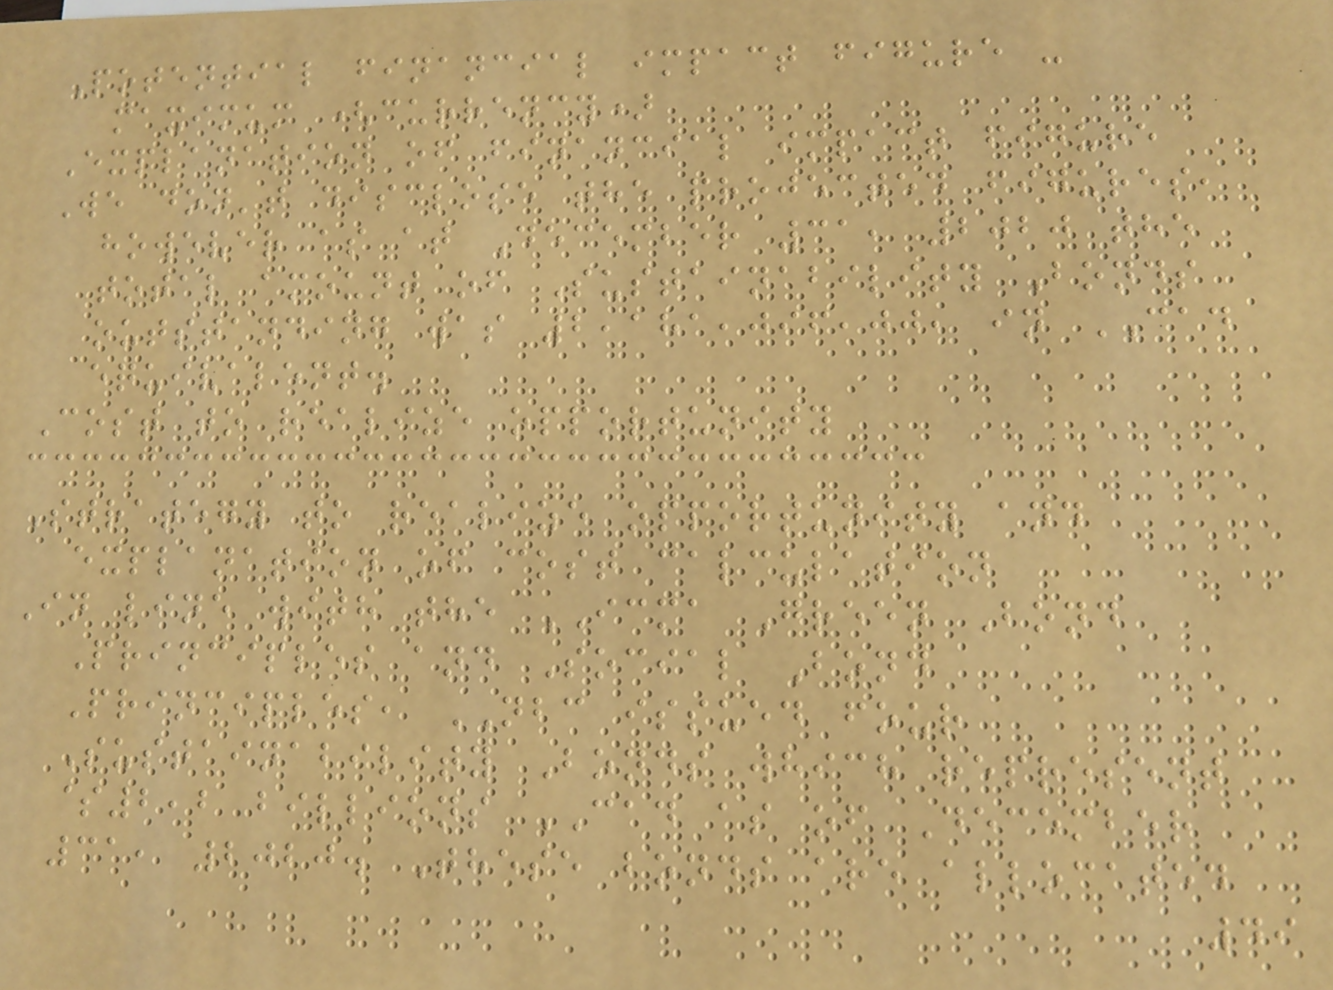Potential financial impact figure -
maximum (currency)
Explanation of financial impact figure
We don't disclose the projected figures,
however as at December 31, 2020 the
total amount of Sustainability Bonds
outstanding was 2,181,096,00, in CAD
equivalent.
Cost to realize opportunity
Strategy to realize opportunity and
explanation of cost calculation
In line with the ICMA Green Bond
Principles and Social Bond
Principles, NBC issued four
Sustainability Bonds which represent
$2,2 billions CAD as of December
31, 2020. These bonds are allocated
49
